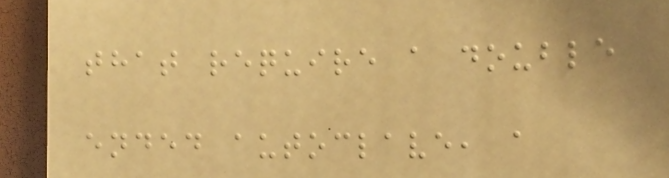that require a double
ended autoclave, a
